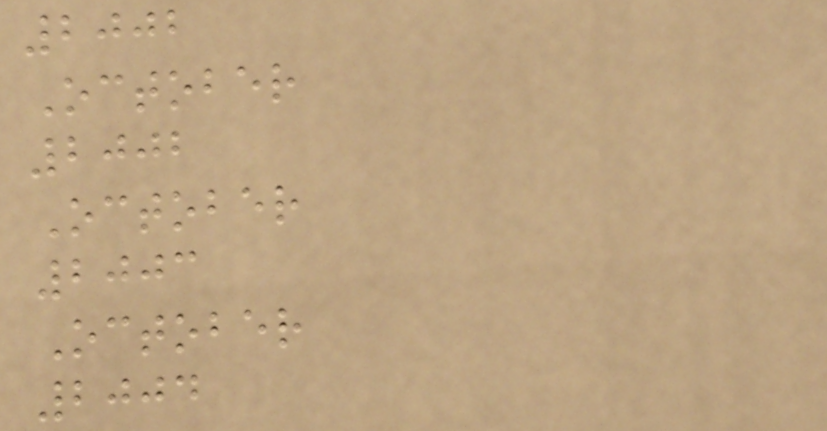2002
October
2002
October
2003
October
2004
